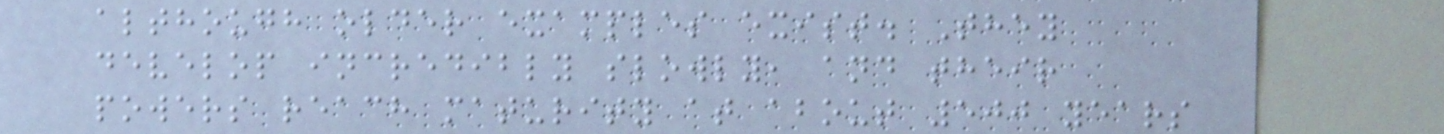although older examples exist. They
develop incredibly slowly, and their
powers reach maturity at about 500 years
